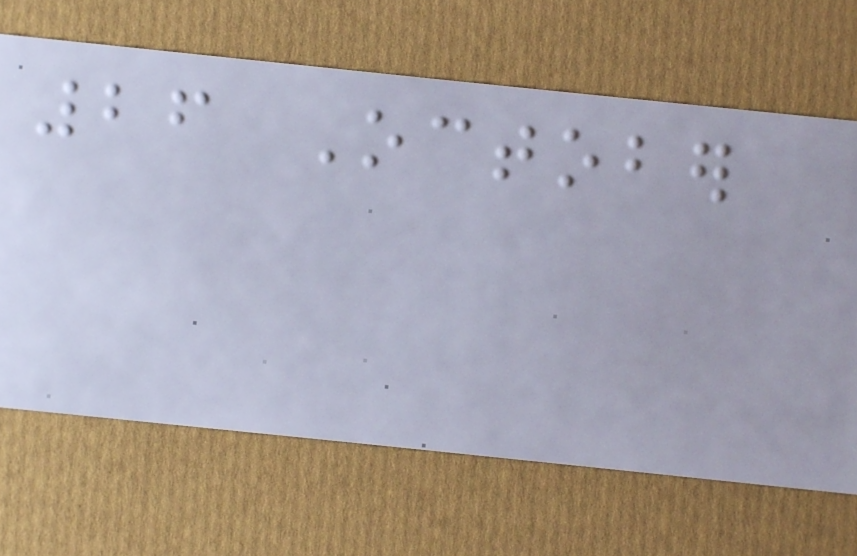26 October
